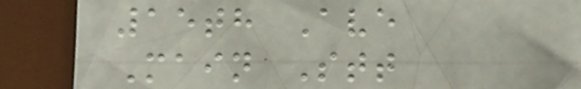15th Ave
Main Stt
